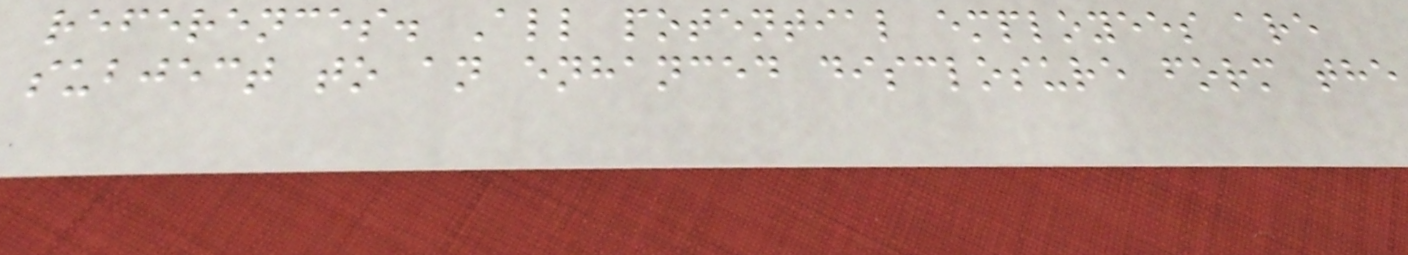references. All potential employees are
subject to an enhanced disclosure form the
